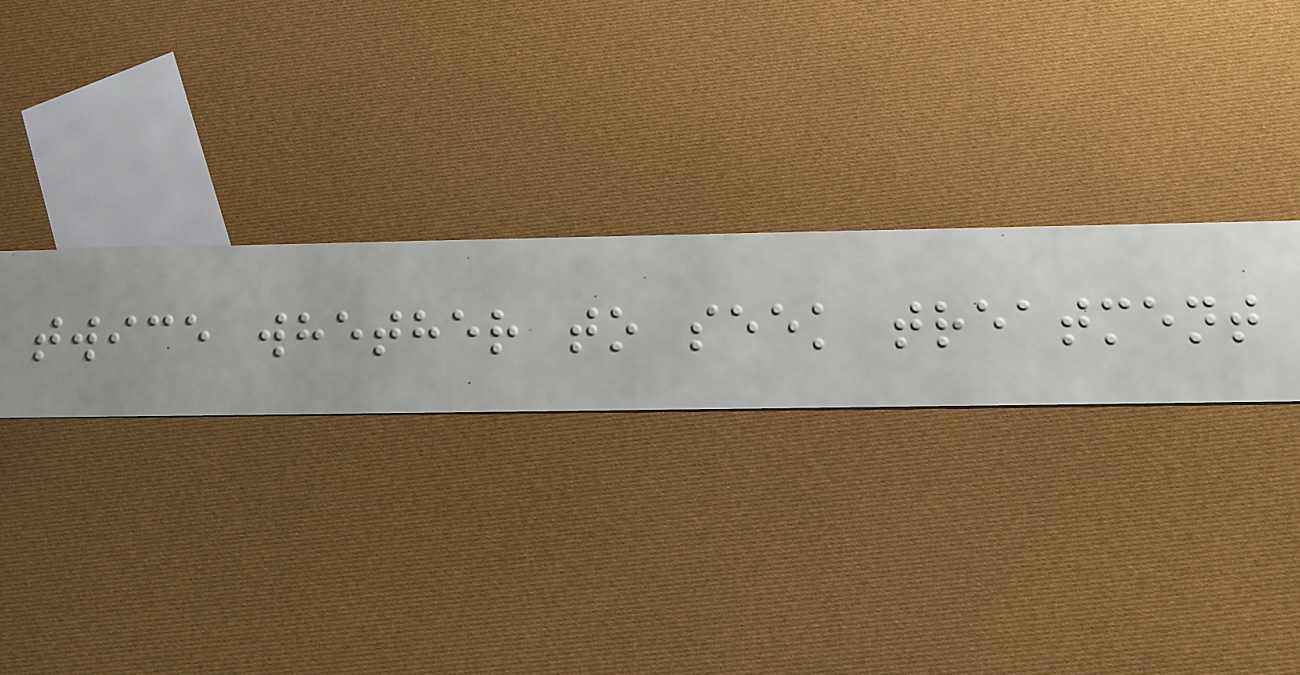twice whether to seek treatment
